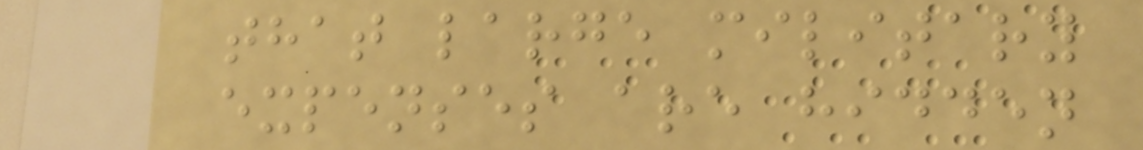that large military
expenses are hidden
